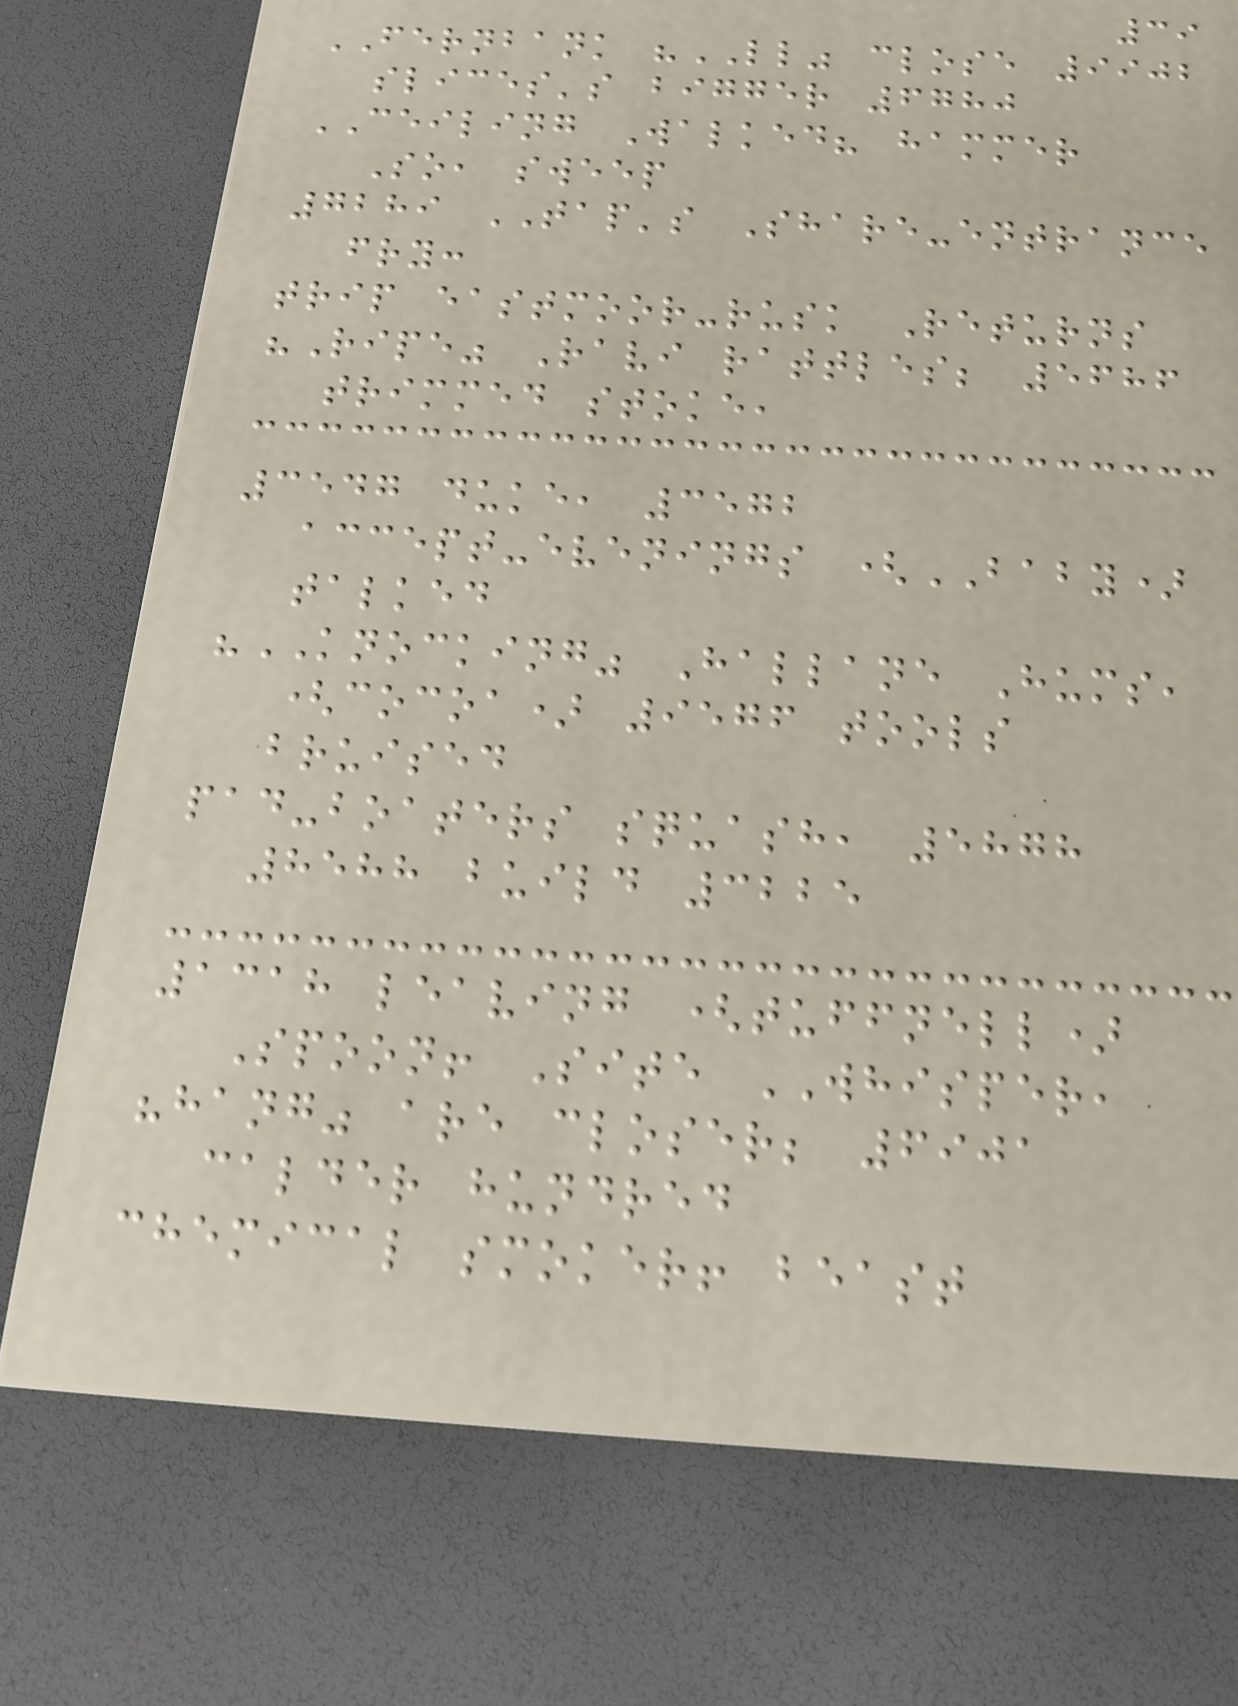39
FERNBANK "LL" close 9902
slices's bigger 6780
CEILING Walked? hammer
So, sweep
7289 TAP's Share-entrance
fry:
trip eastmoor-rusk Returns
"Ripe" Ravi rattles; 5686
trimmed stoke,
3547 duke, 3572
accept-evenings (BABY)
talked
"KNOCKING" Hallane Hums,
(cocoa) 9576 tools
bruised
pad-boaters squash, 5878
8588 build 3225
1318 leaving (tuffnell)
Spoon! Site WHISPER,
"hang" are closer; 6901
calder hundred
chemical smoker! beast
